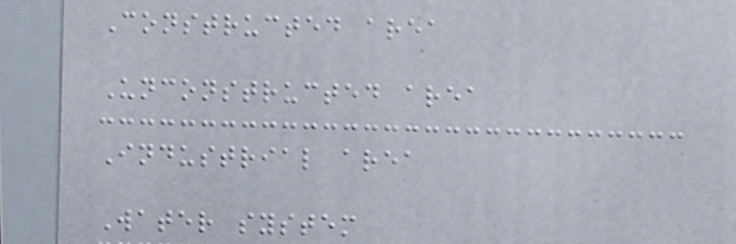Constructed area
Unconstructed area
Industrial area
Water system
